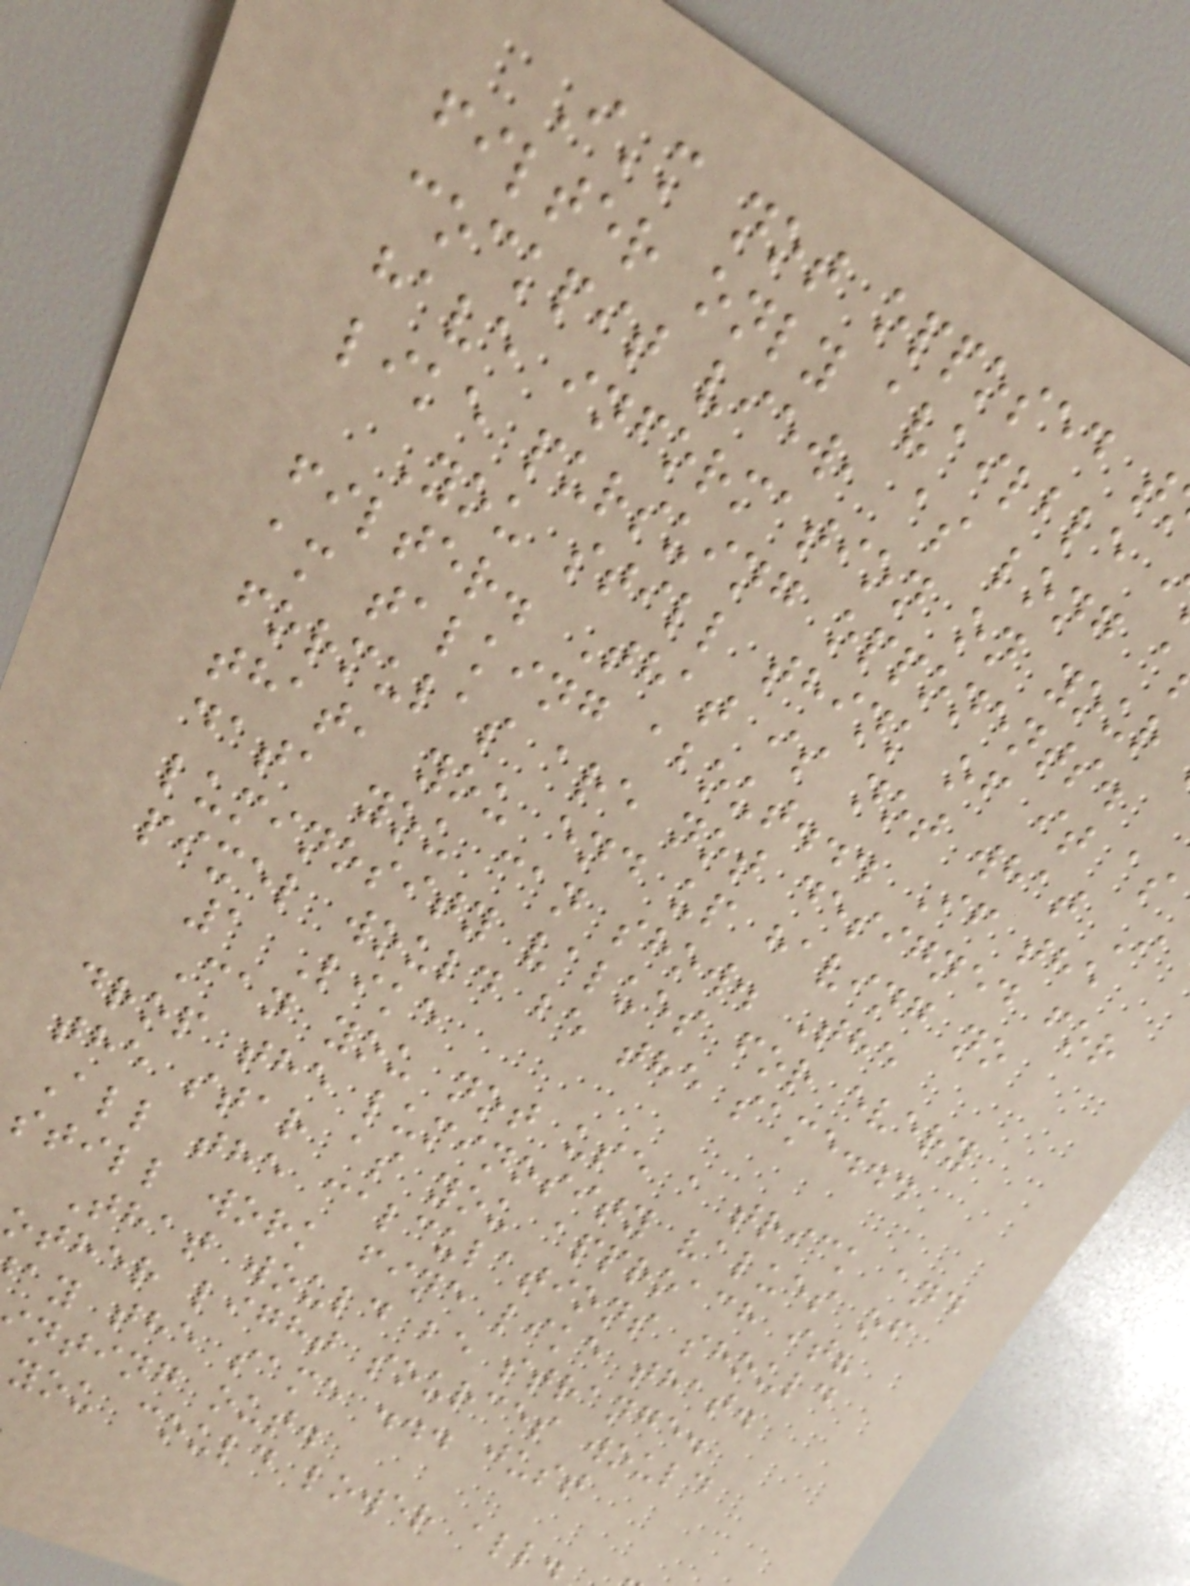I'm not opposed t
filter only availble
cockpit view, as long a
have information on your
like pursuing opponents.
You still think of it as
filter. That is not what I
am talking about... If the
formulas are not designed for
that, you end up having no
data you can show. The
luminosity values for every
pixel would be the same...
1 Like
Can you not use a trick and
drop the luminosity values of
the star as you approach it?
All the calculations should
still work fine like that.
That would be strange.
other light sources would
ay the same ... just
nting out.
you could lower all.
